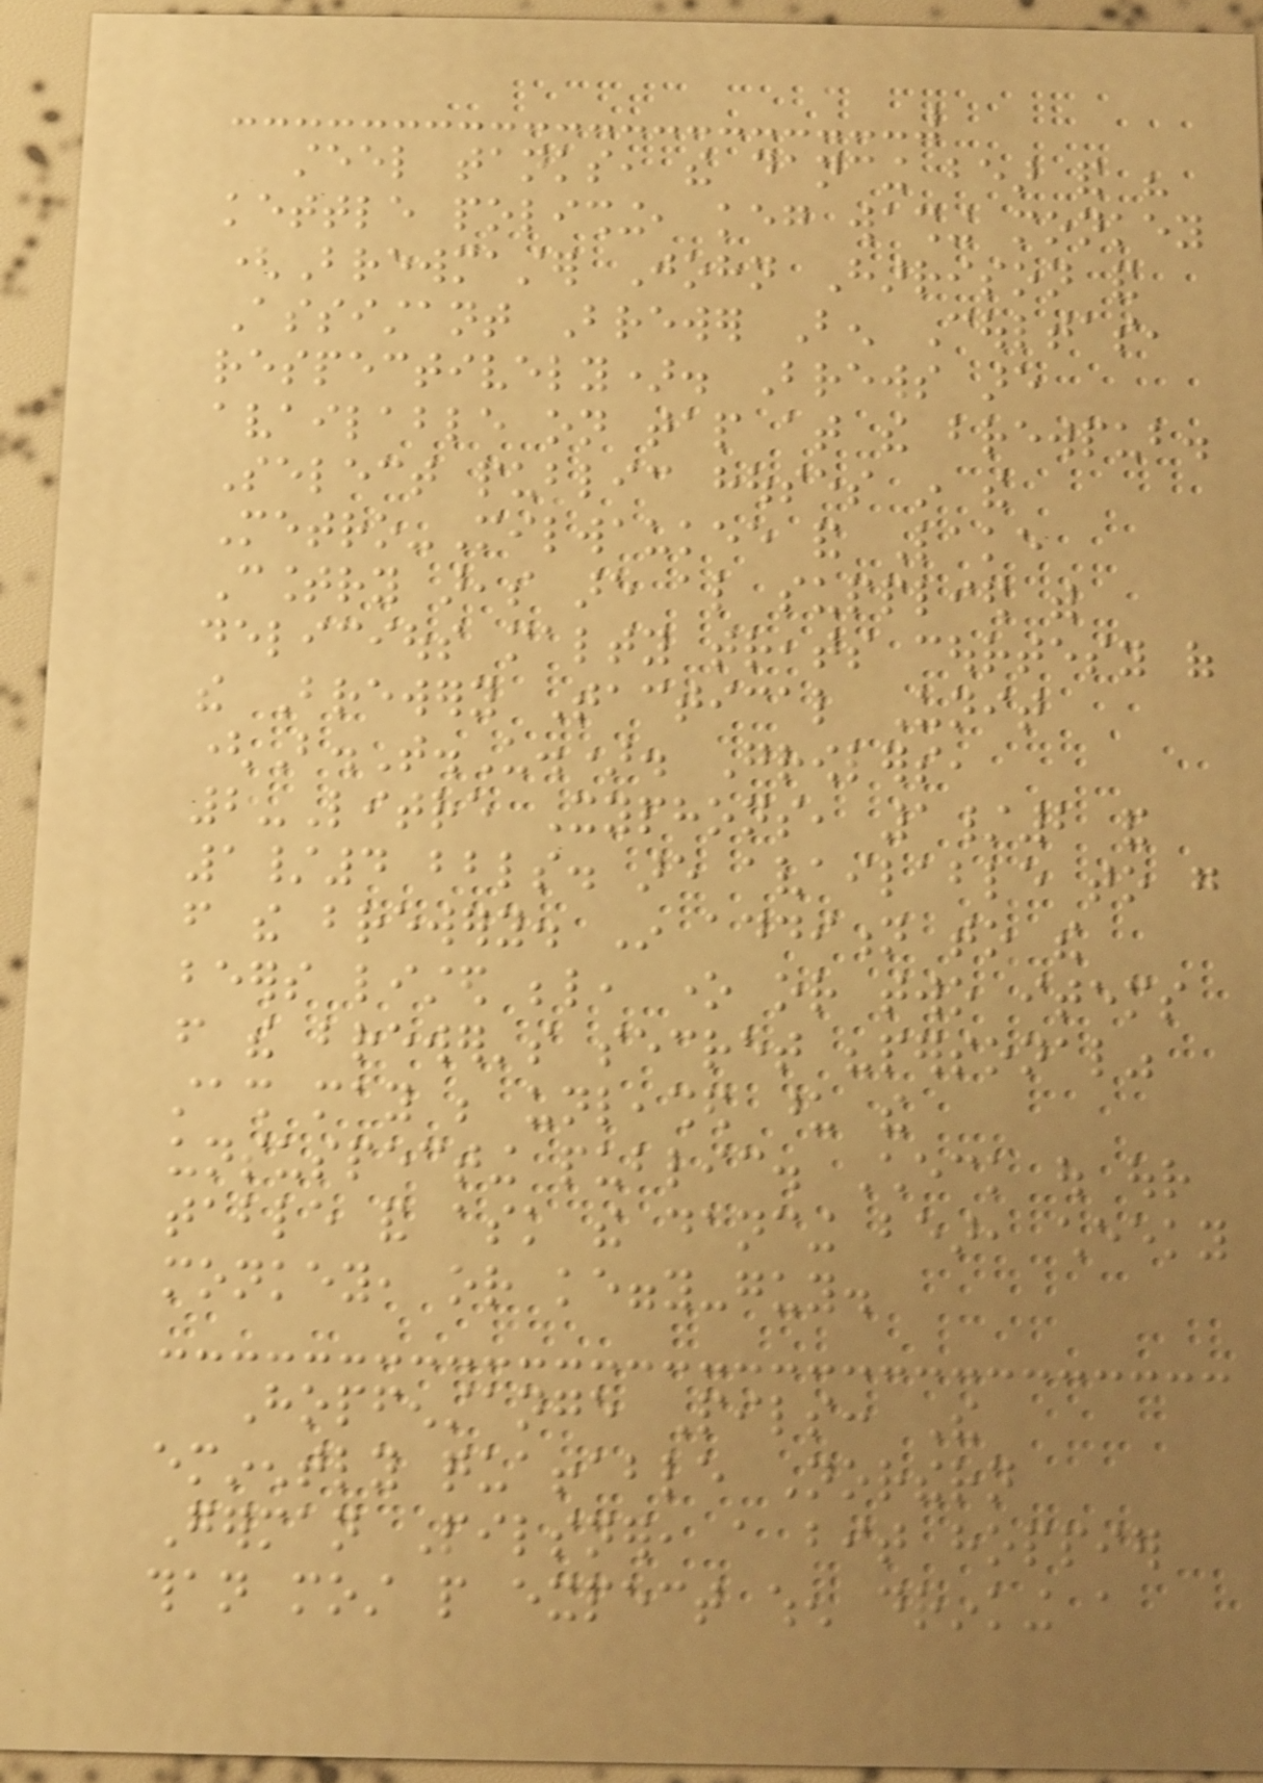steel tanks, the dancing bear and his
kettle polishing, keg washing monkey
(Brewmaster John Harrison and
Assistant Brewer Ben Coultas,
respectively). Brews are
available on tap at the brewpub.
Select public houses in the
Metro-Milwaukee and Lake
Country areas are also supplied with
delicious malty treats courtesy of
the Brewery Tactical Unit
(B.T.U.). Growlers,
2-Litre Xyphons, 1/2 and
1/4 bbls. are available to go
from the brewery. In addition to the
beers listed below, one or two items
from the brewer's secret "personal"
stash may be unleashed upon the
unsuspecting public. Check out our
table and ask the dancing bear, cheeky
monkey, or keggy-guy.
Hopfenstange Pils: The
eminently quaffable Northern
German Pilsner, a bit hoppier
than most people expect when drinking a
